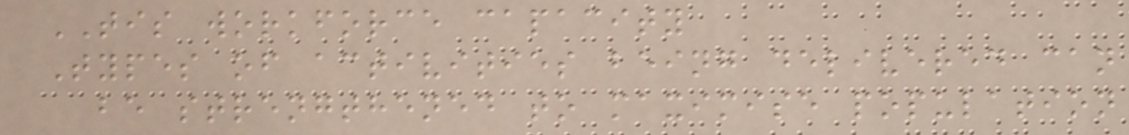TIS workforce capacity
Types of activities being delivered can
be strengthened to maximise population
